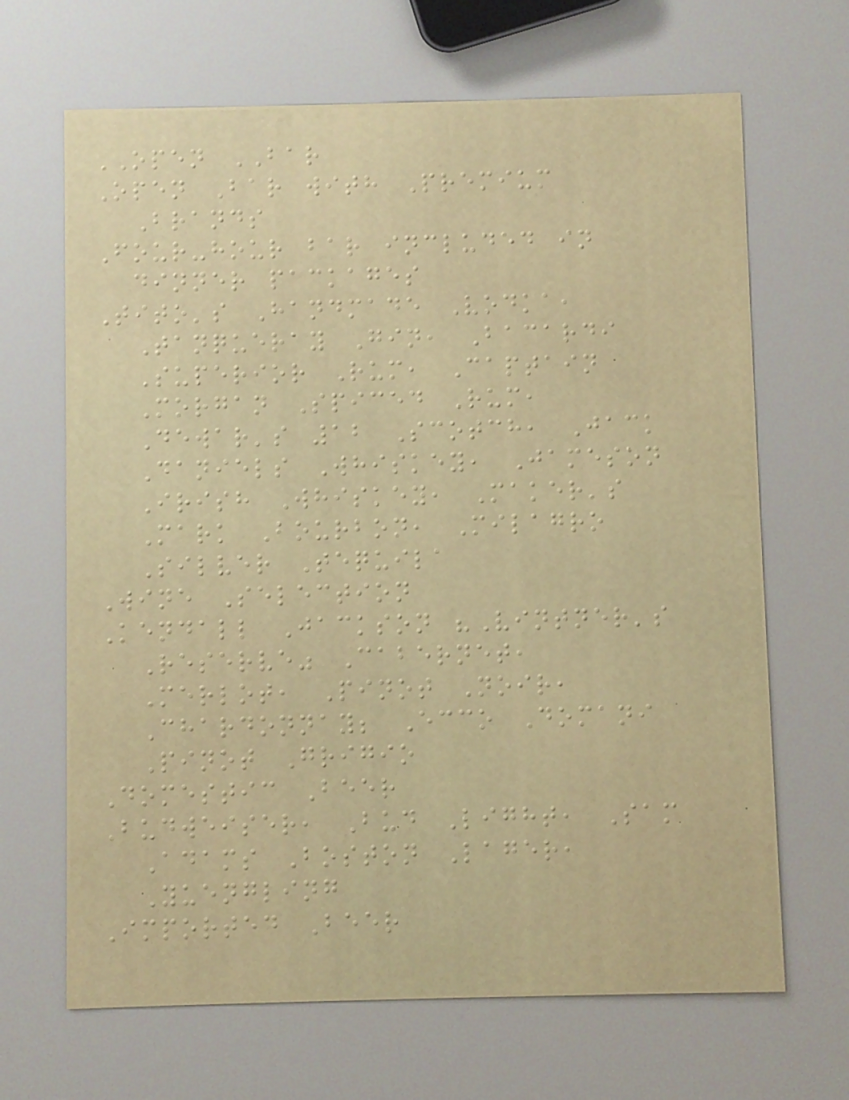OPEN BAR
Open Bar with Premium
Brands
Four-hour bar included in
dinner packages
Tito's Handmade Vodka,
Tanqueray Gin, Bacardi
Superior Rum, Captain
Morgan Spiced Rum,
Dewar's 12 Scotch, Jack
Daniels Whiskey, Jameson
Irish Whiskey, Maker's
Mark Bourbon, Milagro
Silver Tequila
Wine Selection
Kendall Jackson "Vintner's
Reserve" Cabernet,
Merlot, Pinot Noir,
Chardonnay; Ecco Domani
Pinot Grigio
Domestic Beer
Budweiser, Bud Light, Sam
Adams Boston Lager,
Yuengling
Imported Beer
